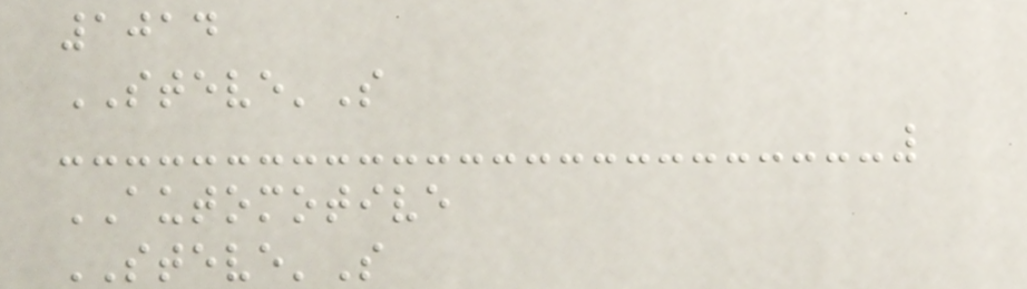1014
STEVE'S
AUTOMOTIVE
STEVE'S
